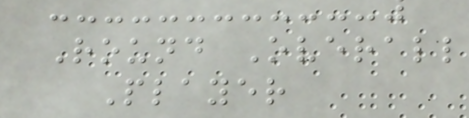Round Overall
Player
